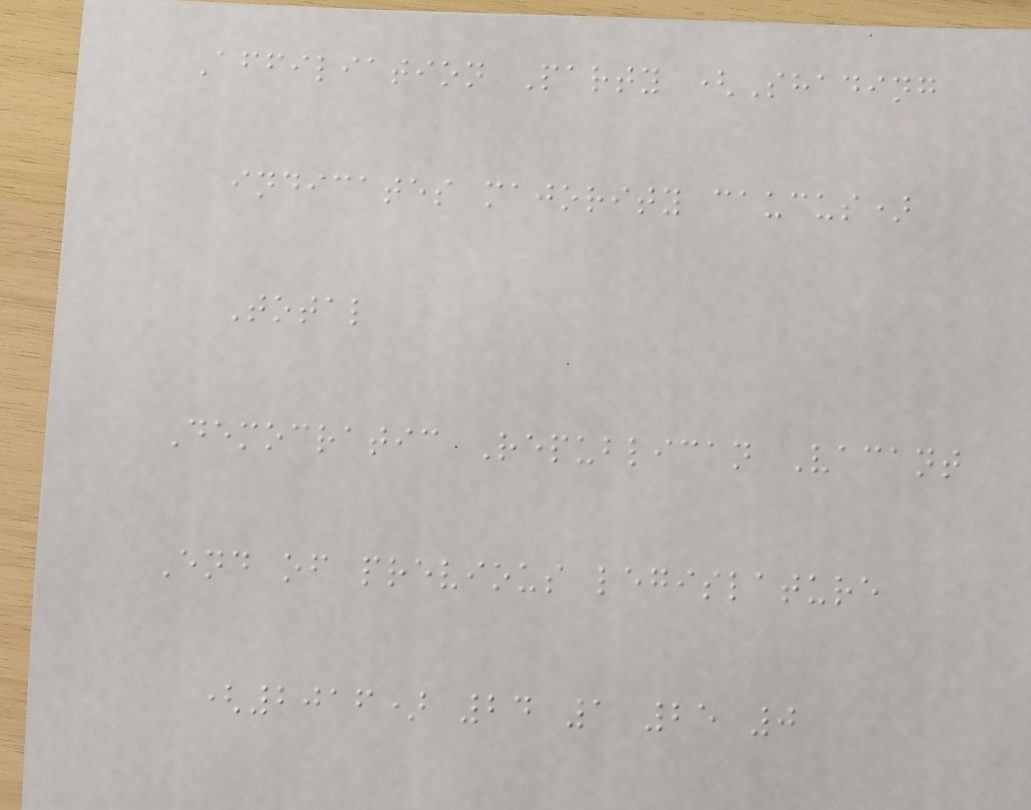Affiliation Party (Shading
indicates majority caucus)
Total
Democratic Republican Vacant
End of previous legislature
(2016) 24 1 25 0
